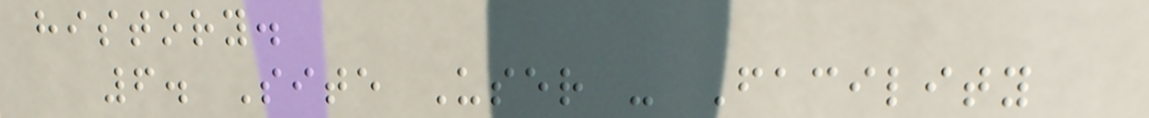history.
6. Site User - Facility
